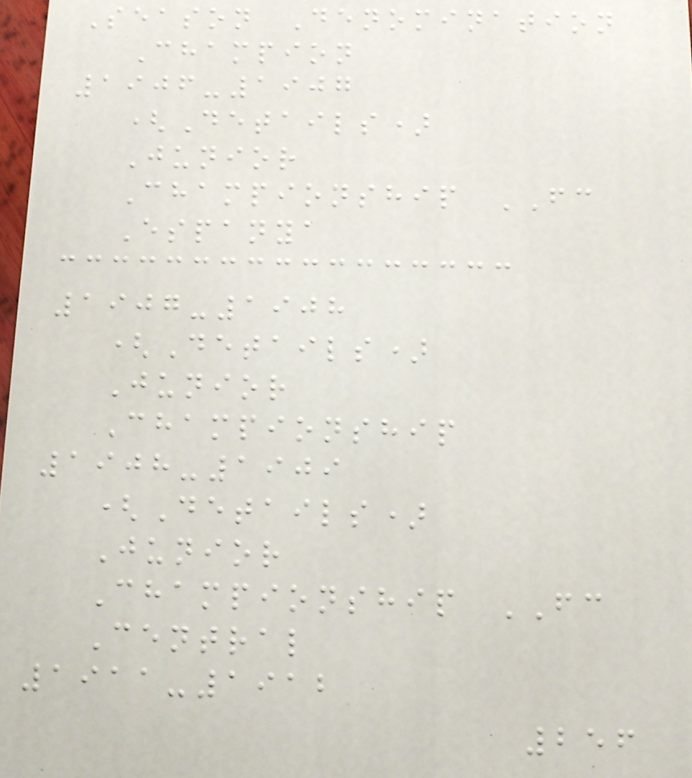Season Denomination
Champion
1906-1907
(Details)
Junior
Championship FC
Espanya
1907-1908
(Details)
Junior
Championship
1908-1909
(Details)
Junior
Championship FC
Central
1911-1912
256
